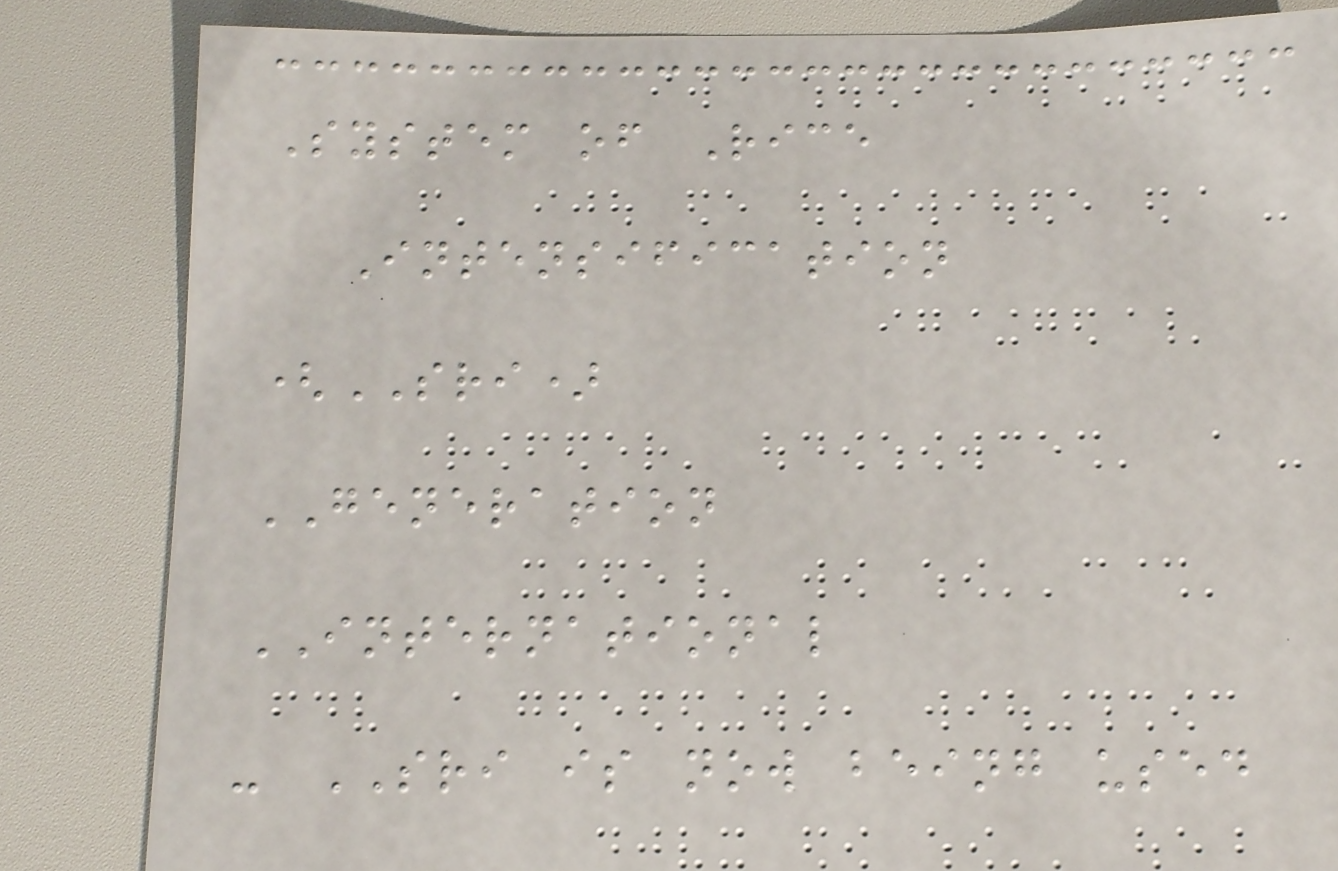System of Rice
Intensification
(SRI)
GENERATION
INTERNATIONAL
- SRI is now being used
